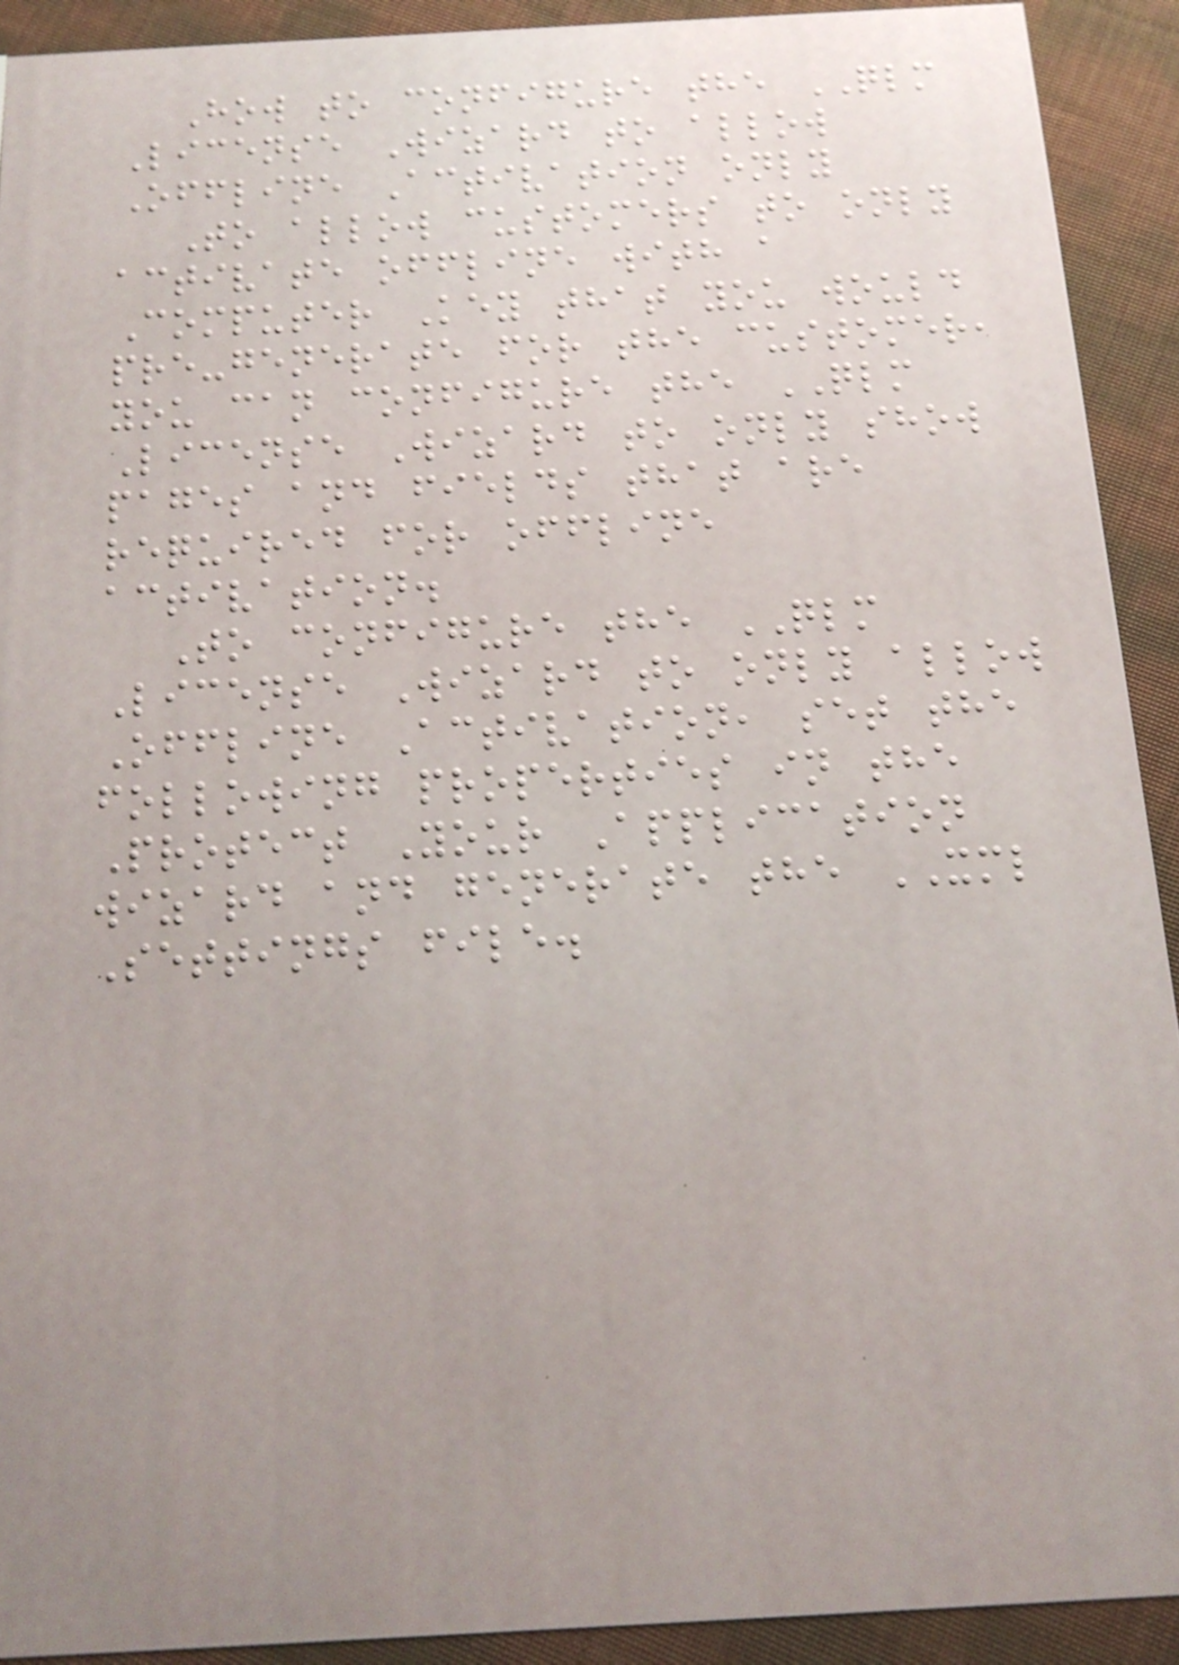How to configure the QLM
License Wizard to allow
Offline Activation only
To allow customers to only
activate offline with a
Computer Key that you would
pre-generate for the customer,
you can configure the QLM
License Wizard to only show
pages and fields that are
required for offline
activation.
To configure the QLM
License Wizard to only allow
Offline Activation, set the
following properties in the
Protect Your Application
wizard and generate the XML
Settings file.
